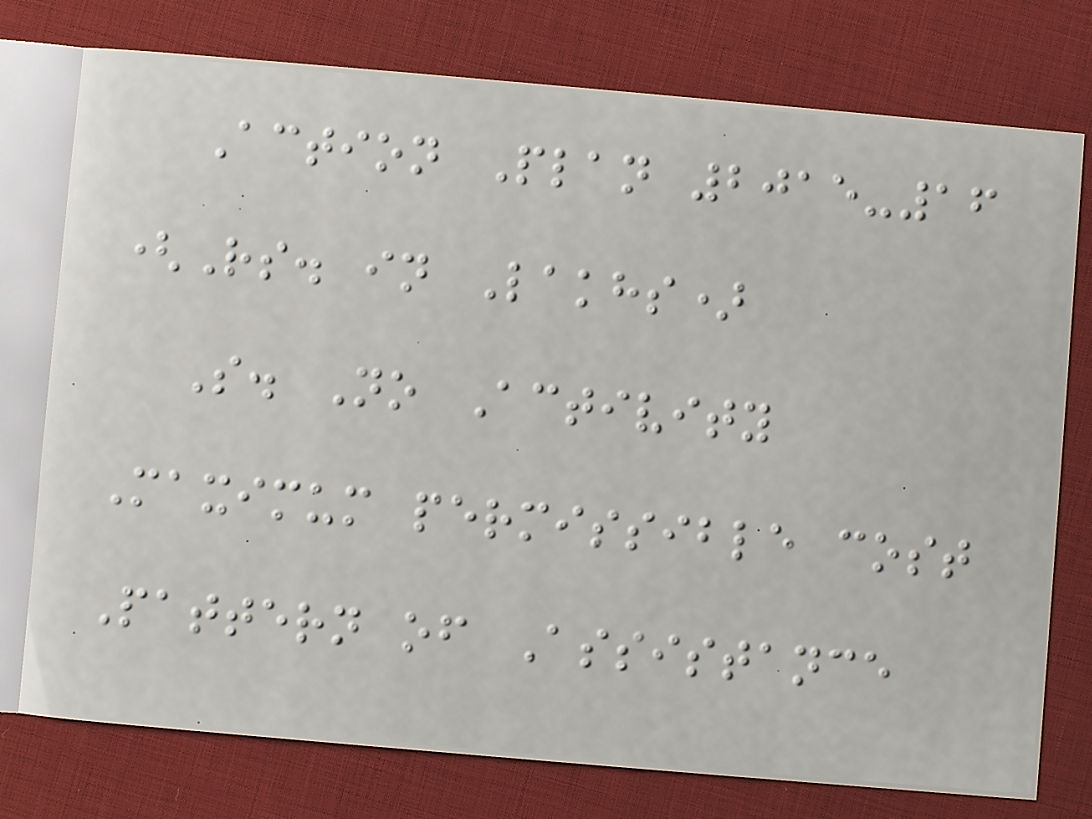Action Plan 2015-16
(Rs. in Lakhs)
S. No Activity
Maximum permissible cost
Pattern of Assistance
